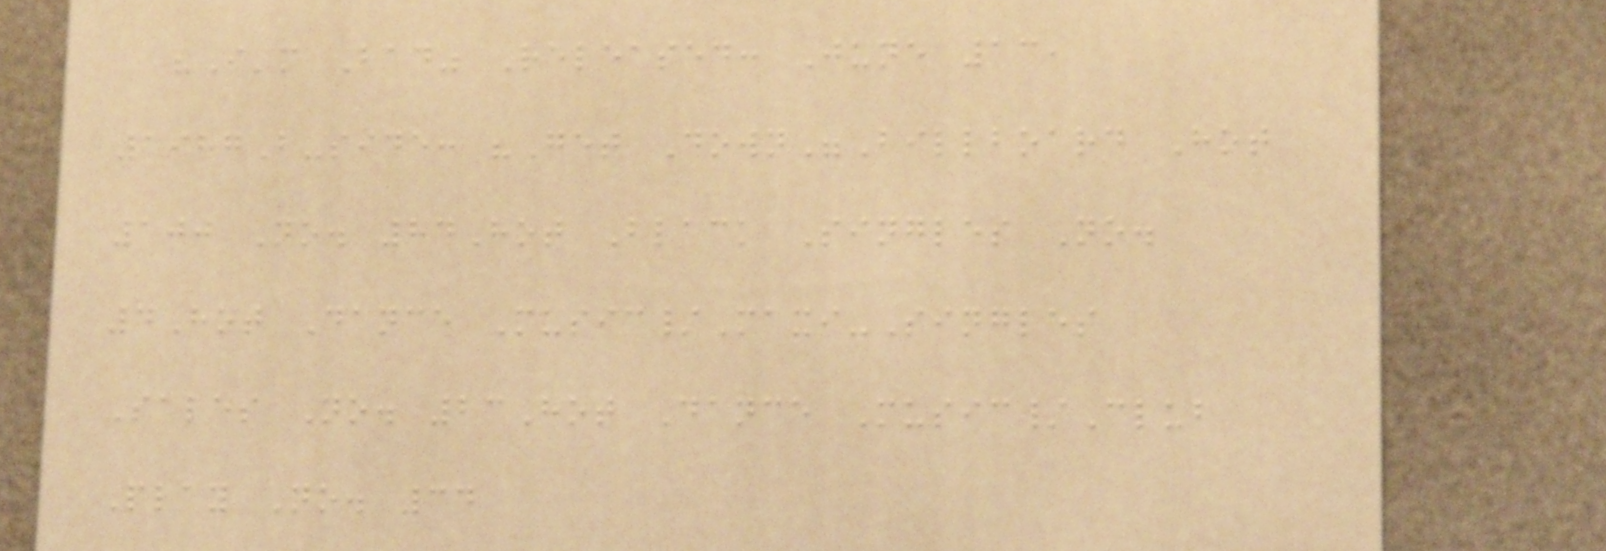"I'm Bad" Released: June 13,
1987B-side: "Get Down"Billboard Hot
100 No. 84Hot Black Singles No.
4Hot Dance Music/Maxi-Singles
Sales No. 23Hot Dance Music/Club
Play No. 34
